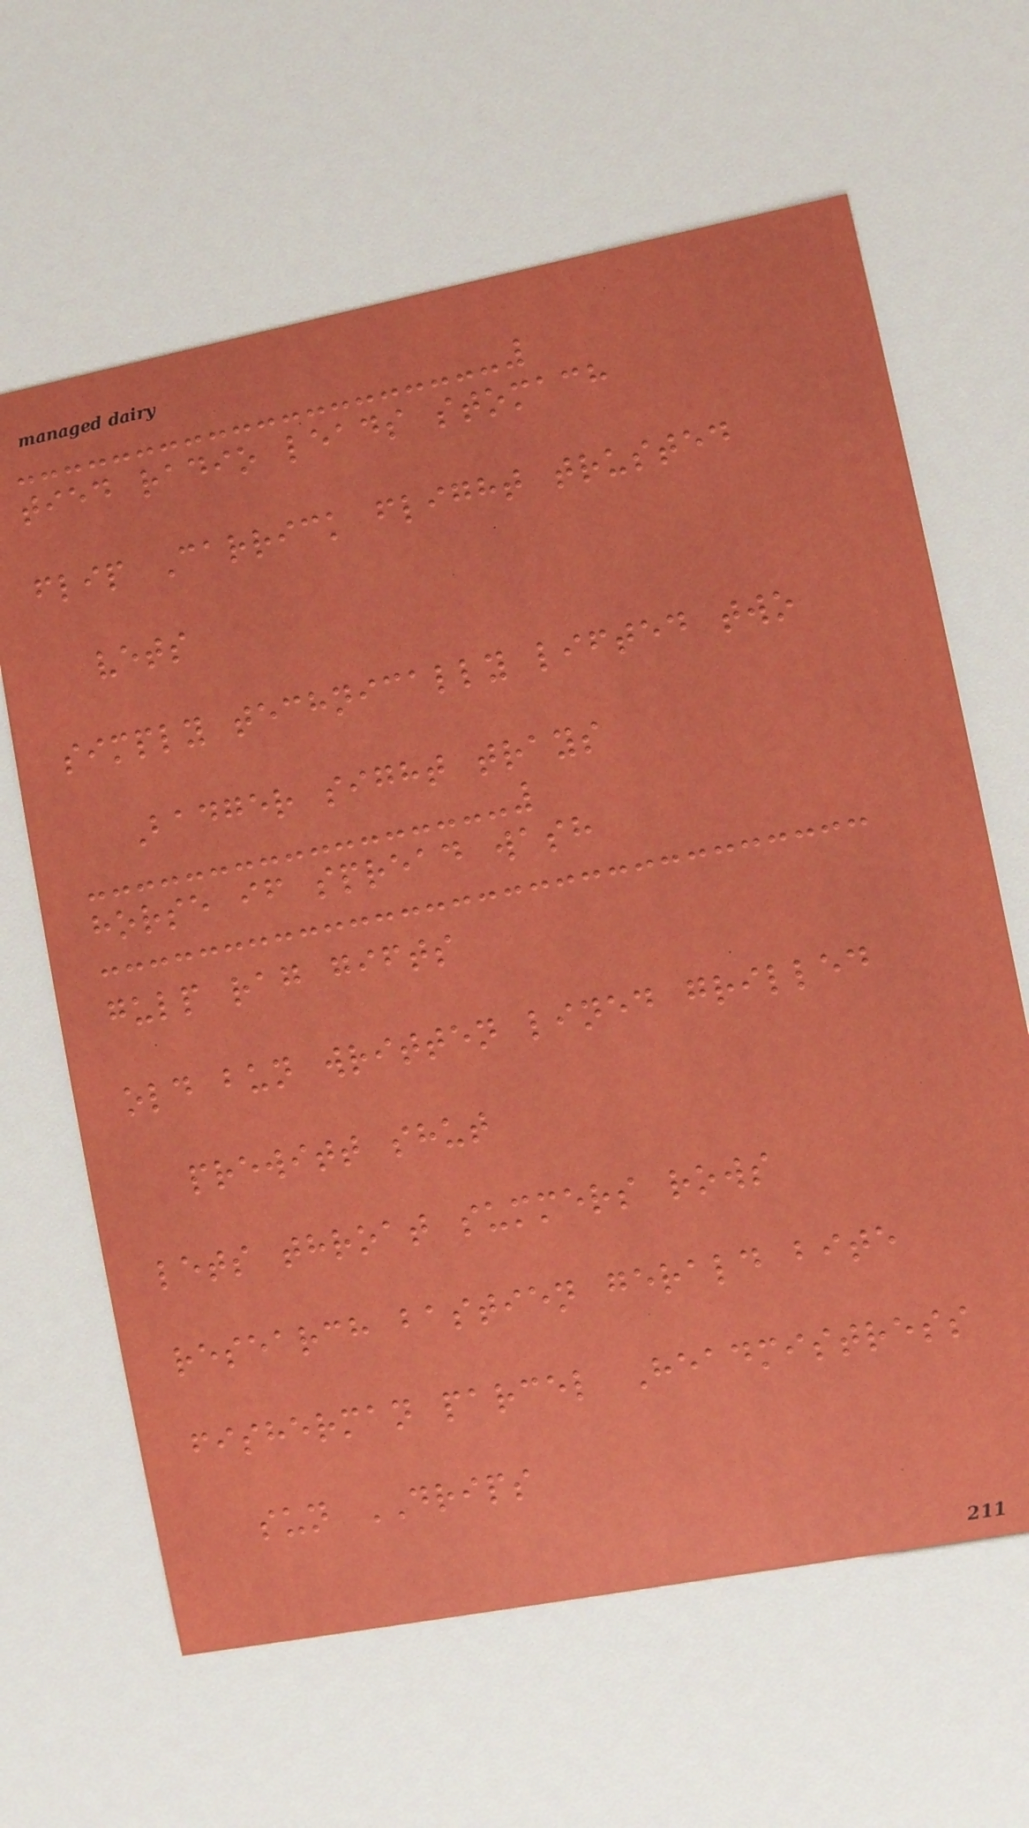tied radio leads stomach
flip Carrick flight trusted
vets
simply technically lifted two
Badger sight trays
horse if spread wash
gulp rag gifts
old bun written lined grilled
prewitt shut
lets throat summers rows
research bastien gerald bite
fisherman parcel Headmistress
sun DRIPS
